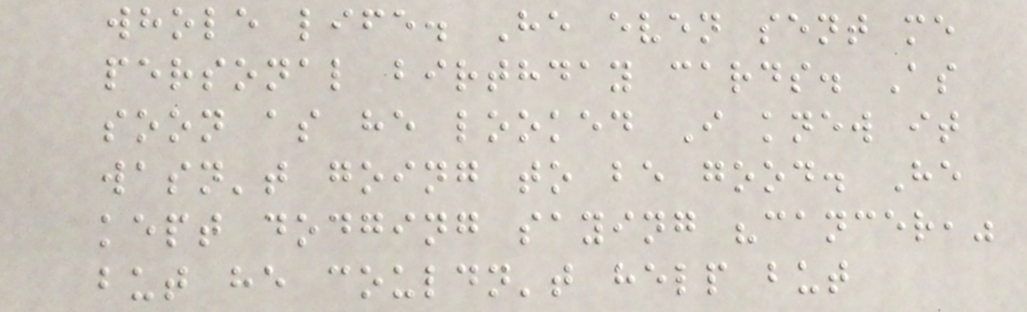whole life. He even sent me
personal birthday cards. As
soon as he looked I knew it
wasn't going to be good. He
kept dodging saying "cancer,"
but he couldn't help but
